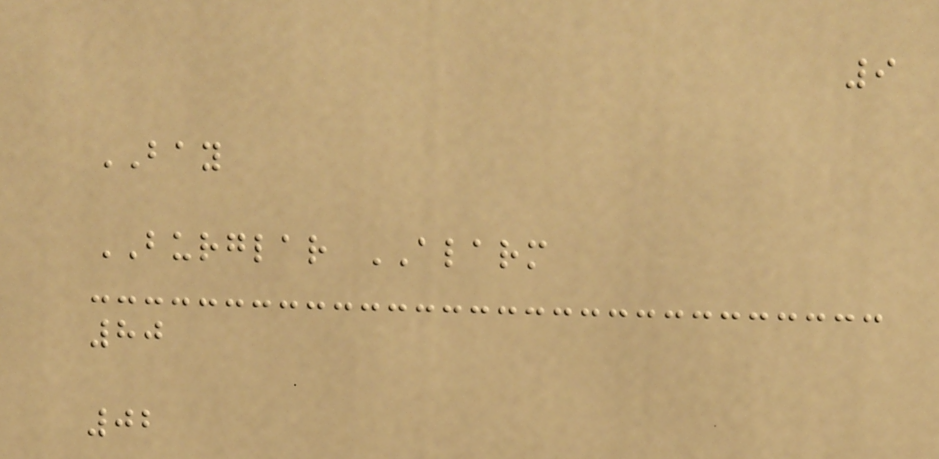9
BAY
BURGLAR ALARM
80
02
